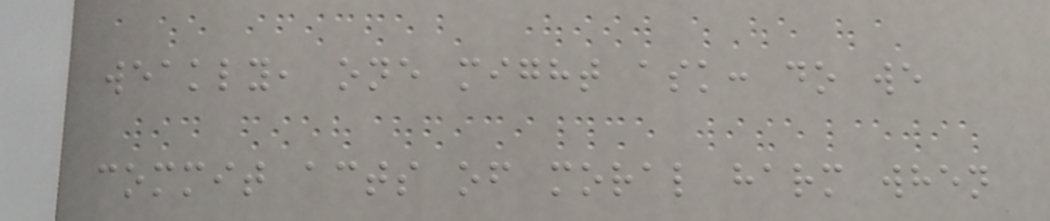weakly, one might ask: do we
commit acts of moral harm when
